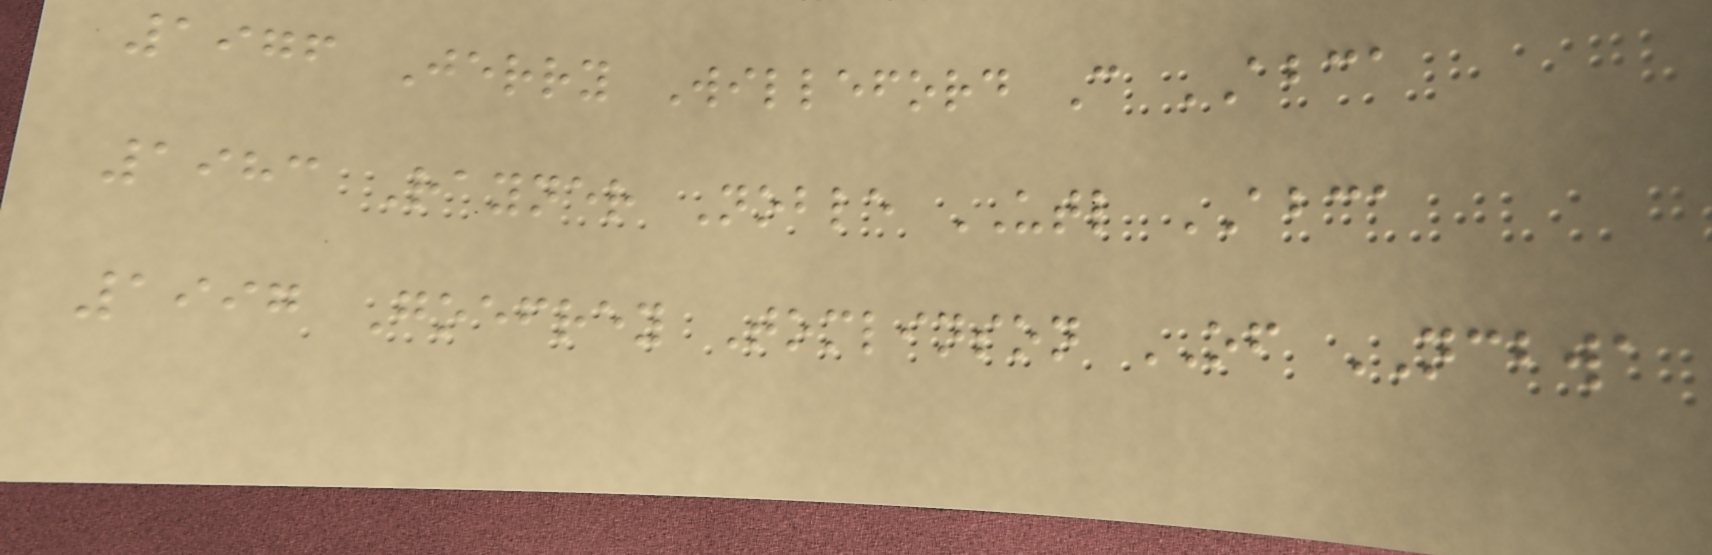1976 Jerry Willeford C ABCA
1983 Rayner Noble UTL ABCA
1997 Goefrey Tomlinson OF NCBWA
